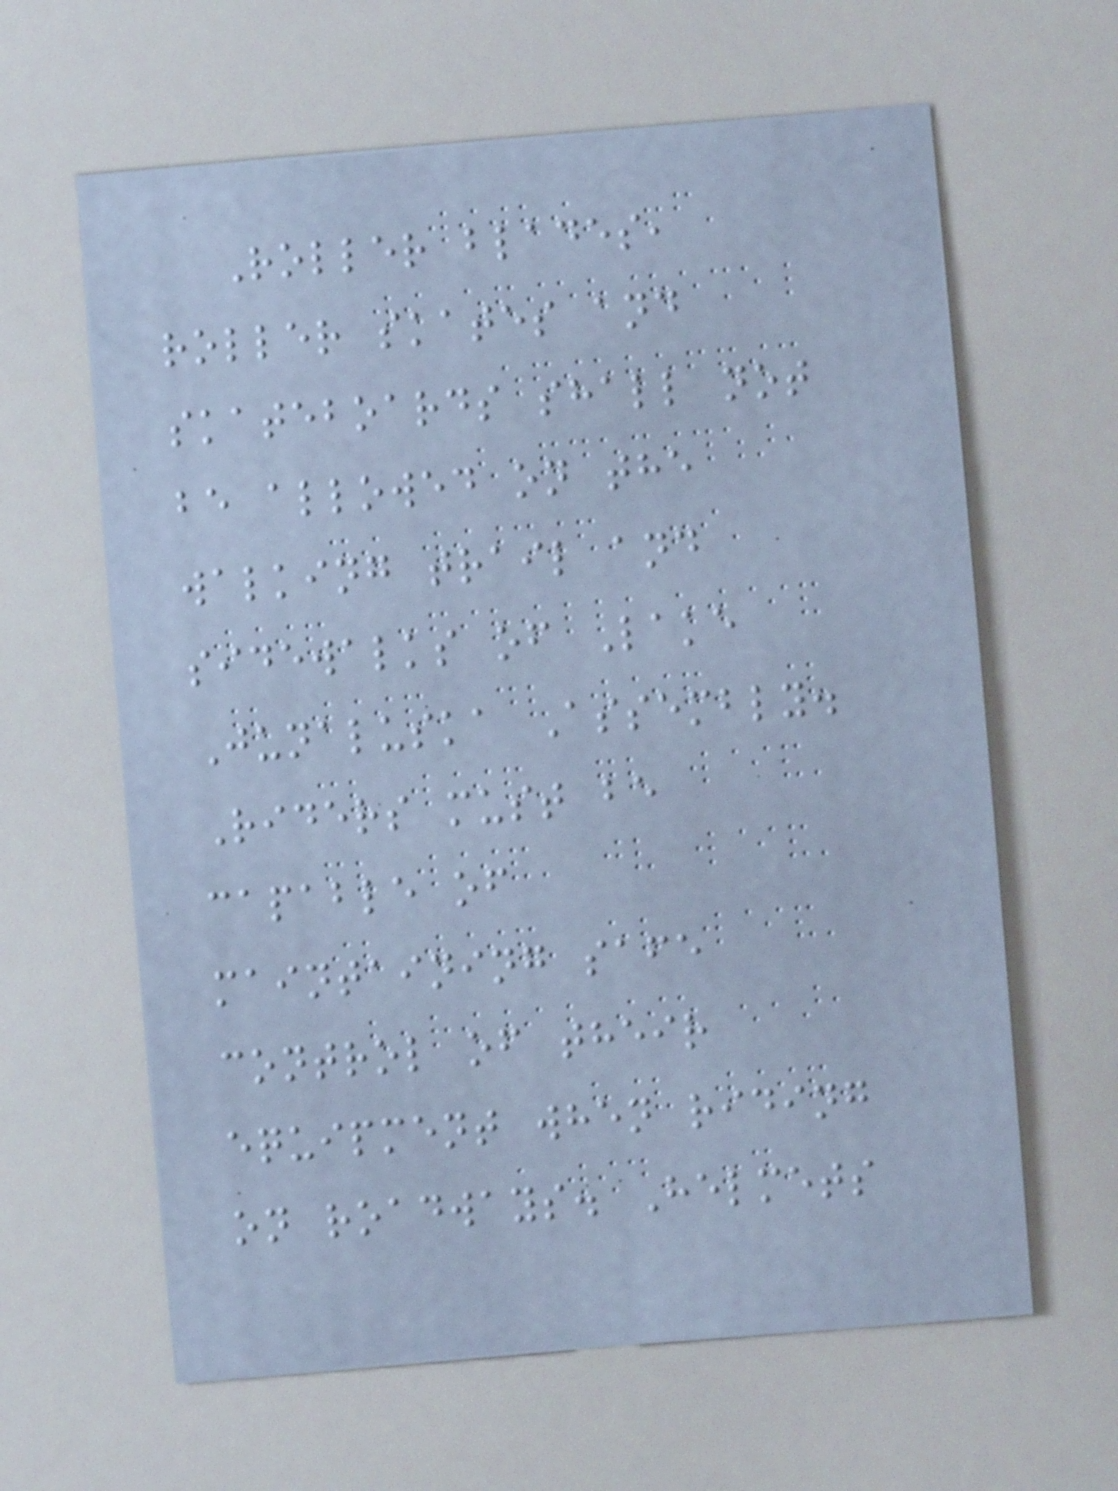Roller blades,
roller skates and
skateboards shall not
be allowed on the
walking trail and
sidewalks of Lake
Junaluska Assembly.
Riders must be
capable of
maintaining safe
control of their
equipment when riding
on roadways. Helmets
